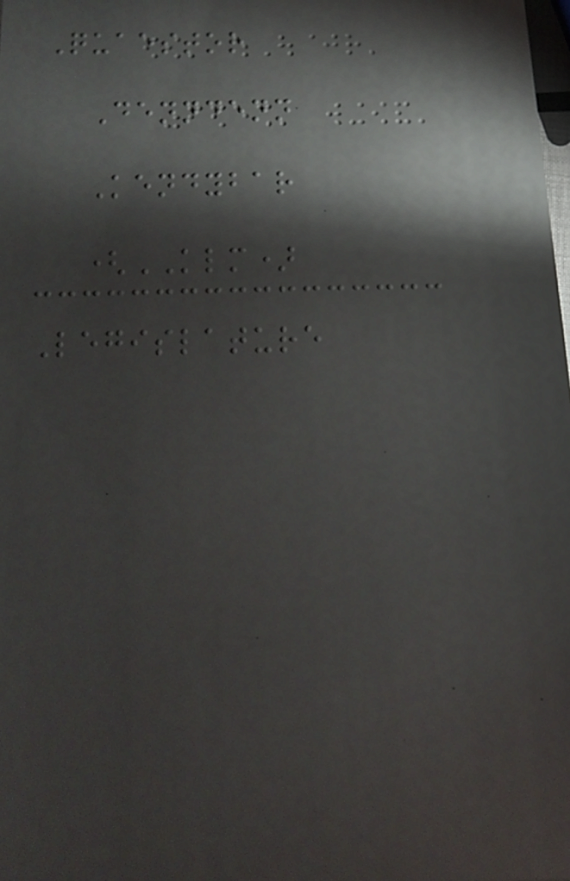Quaestor
Denndenn
Kendybar
(KLM)
Legislature
